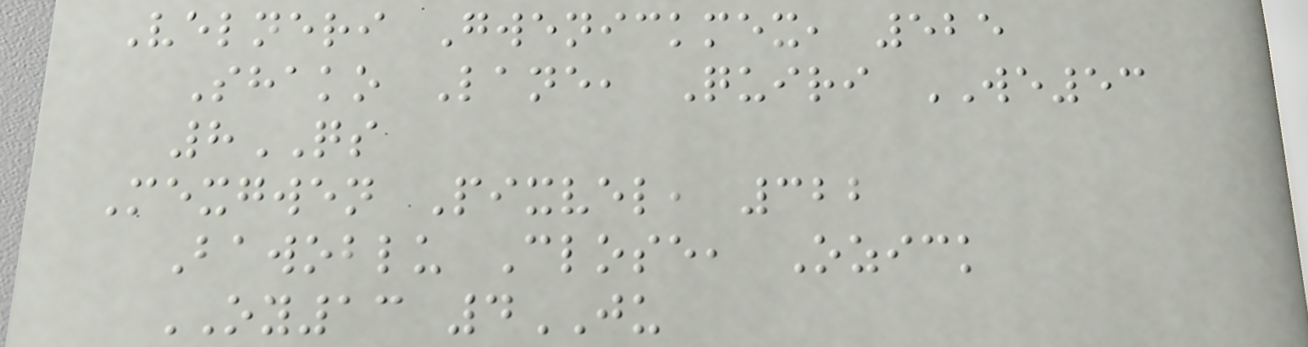Velneri Gwenickmex, 525
Shako Lane, Quiri WE53
8QS
Mexgwen Pixvel, 322
Bawoblu Close, Ozick
OY13 4JU
